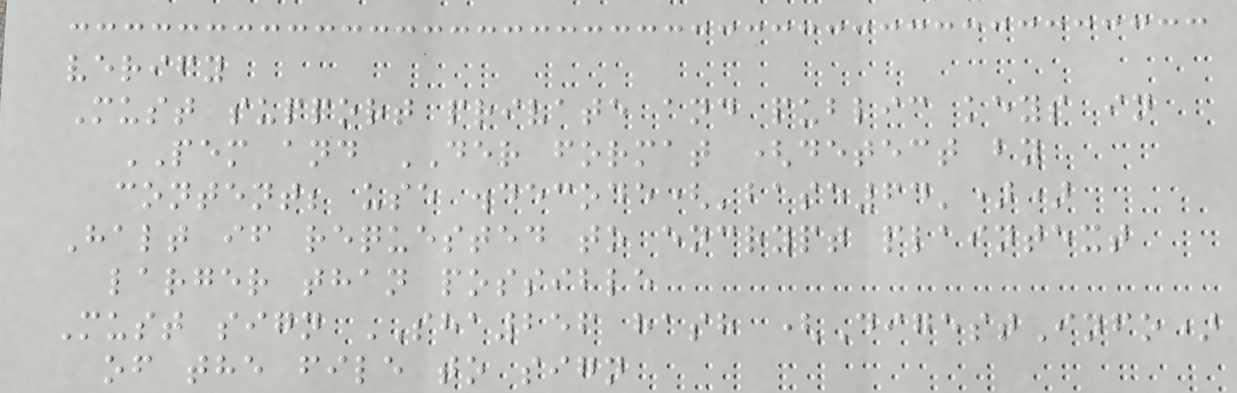verify
Must support private and public keys in
PEM and DER format (detect by
content; use .decode('base64'))
Halt if requested to encrypt plaintext
larger than possible
Must sign SHA256 hash (DigestInfo)
of the file to sign
